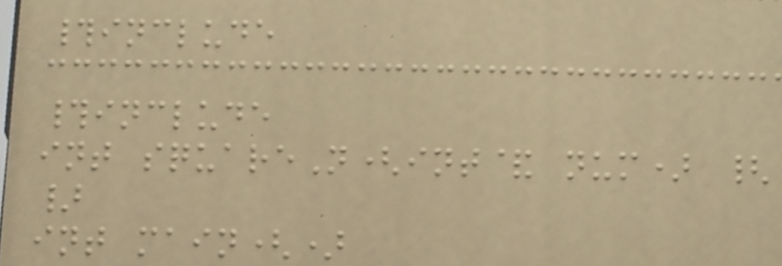#include
#include
int squareN(int& num) {
}
int main()
